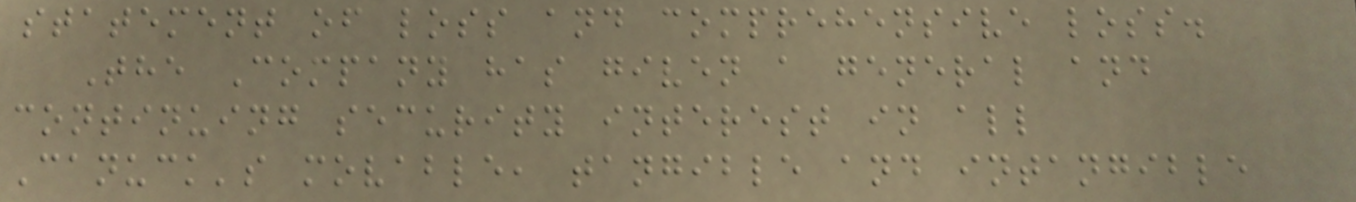statement of loss and comprehensive loss.
The Company has given a general and
continuing security interest in all
Canuck's movable, tangible and intangible
